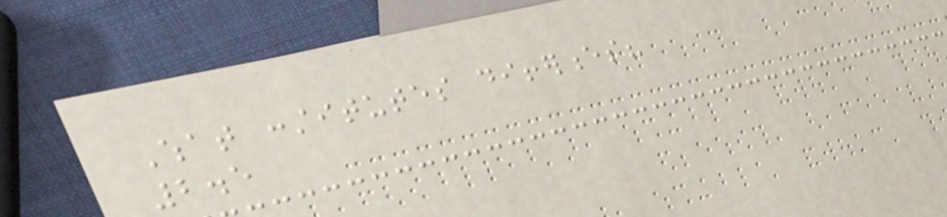What constitutes differences?
2.5
